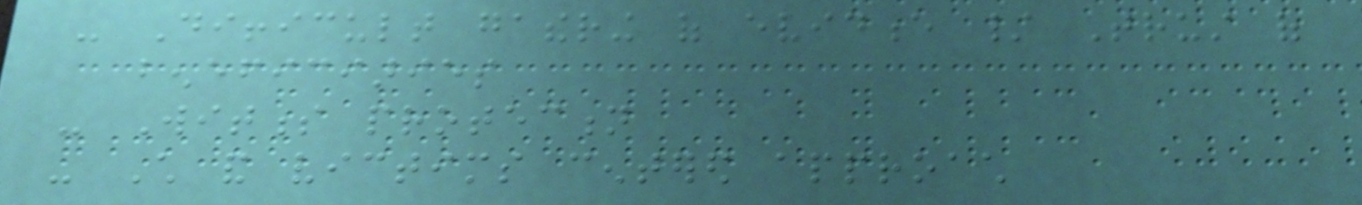- Difficult gathering of evidence / Trust of
beneficiaries
- Witness protection
- Child and victims centered approach
